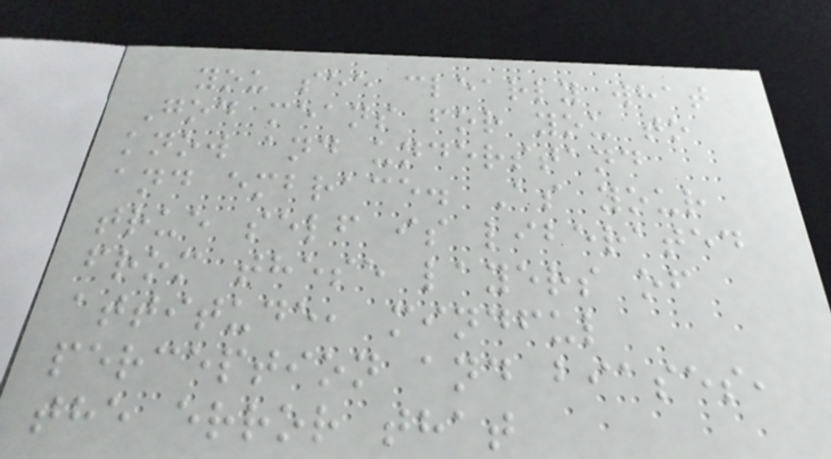you see clearly what
God means for you to
know and understand
and embrace. As your
true self is liberated
from these layers of
attitude, mindful
perception and biases,
the error that
